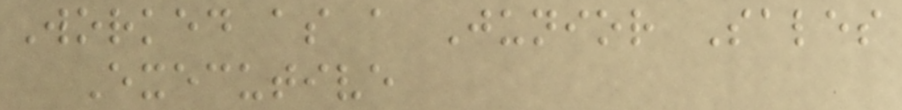Worked as a Junior Sales
Executive
